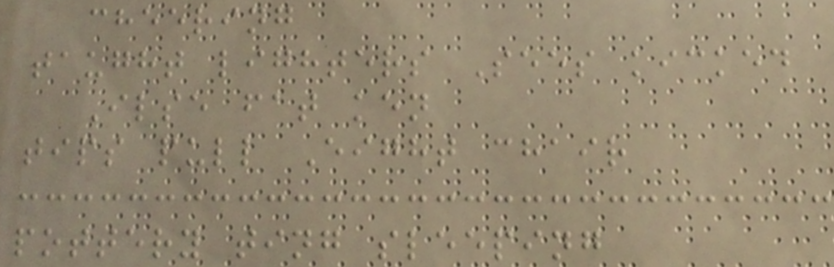cheering
taught lighters Sees kicked
Ilse fat ken
tips pull Eight chair
pottery ting sleeping
